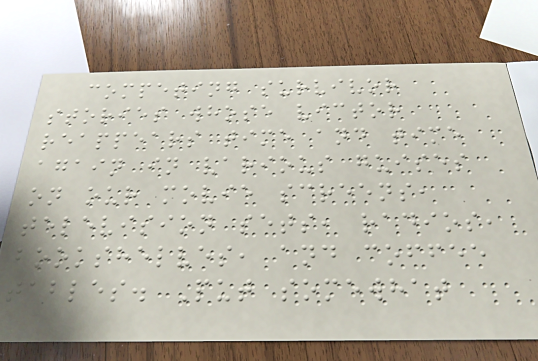competing survivor
stories whose victor
reappears time and time
again in various guises
on our movie screens,
television sets, radios,
bookshelves, and coffee
tables. Put somewhat
